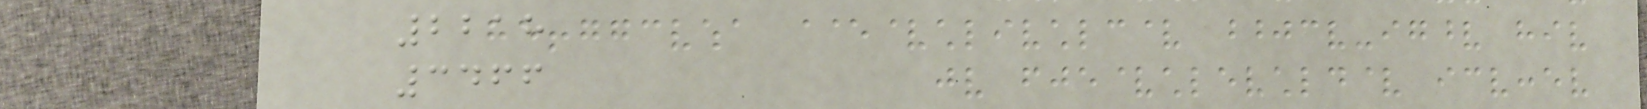2218
3466
